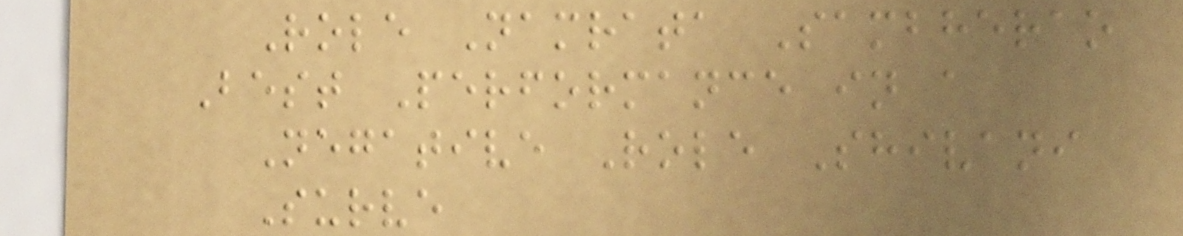Role Namrata Sambherao
Best Performance in a
Negative Role Shivani
Surve
